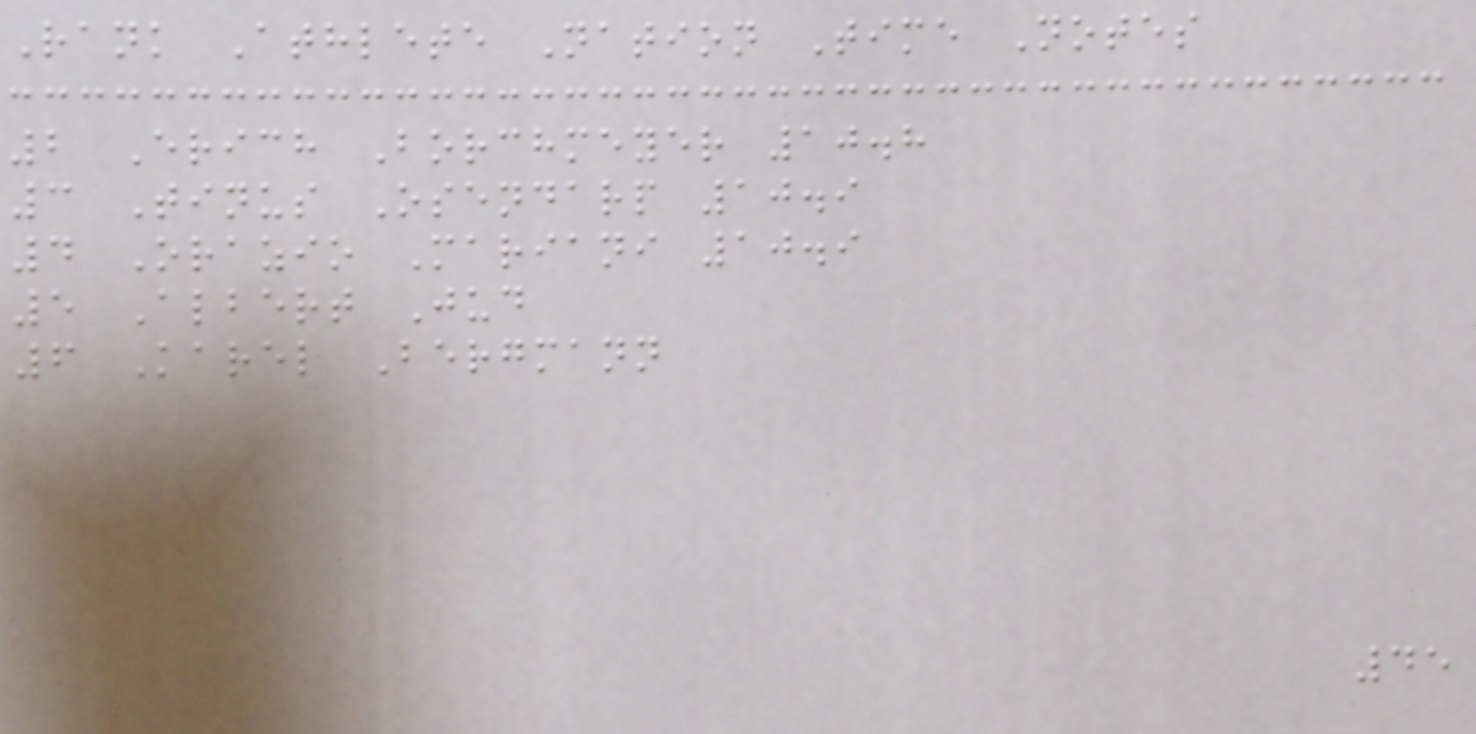Rank Athlete Nation Time Notes
2 Erich Borchmeyer 10.8
3 Tinus Osendarp 10.9
4 Orazio Mariani 10.9
5 Albert Jud
6 Karel Bergmann
45
